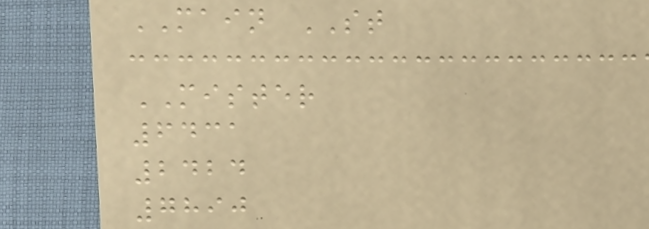MAIN ST
MISTER
6431
2424
7890
